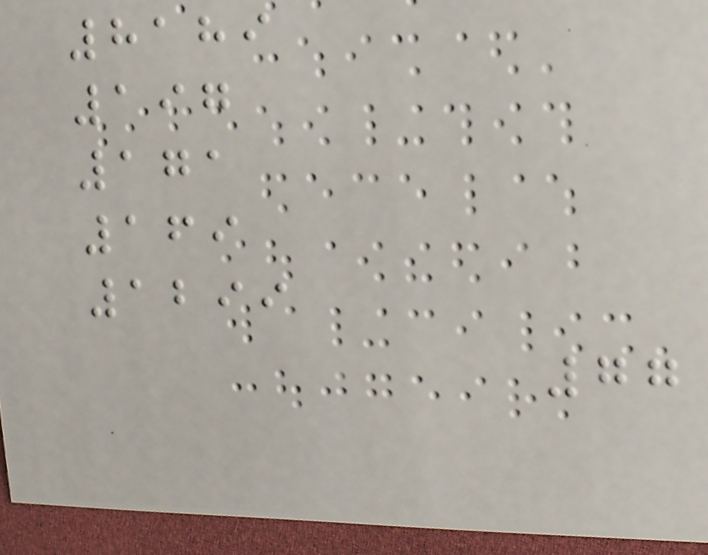8189
197
171
169
1299
77
